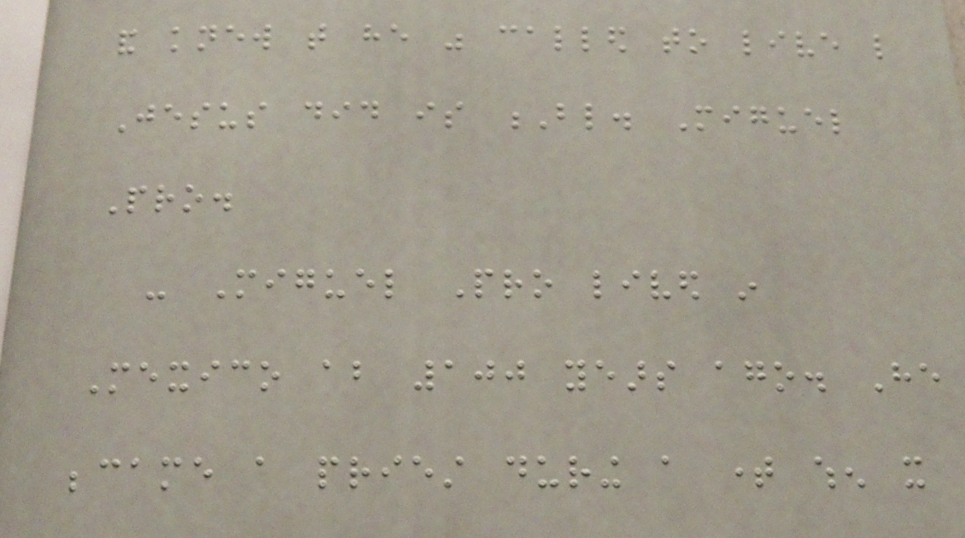and knew that he was called to live like
Jesus did is Bl. Miguel
Pro.
- Miguel Pro lived in
Mexico about 100 years ago. He
became a priest during a time when it
